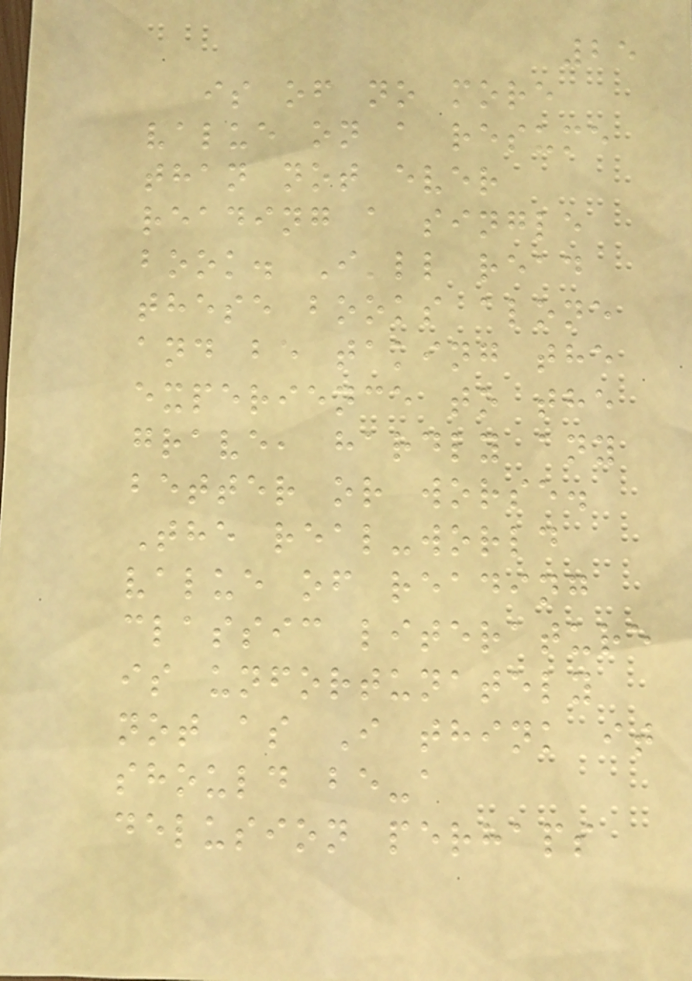25
is of no more
value on a resume
than not ever
reading a single
book. I'll read
these books alone
and be taking the
experience to the
grave, hardly any
better or worse.
The real-world
value of reading
classic literature
is unfortunately
not as I think it
should be-a
delusion perhaps
